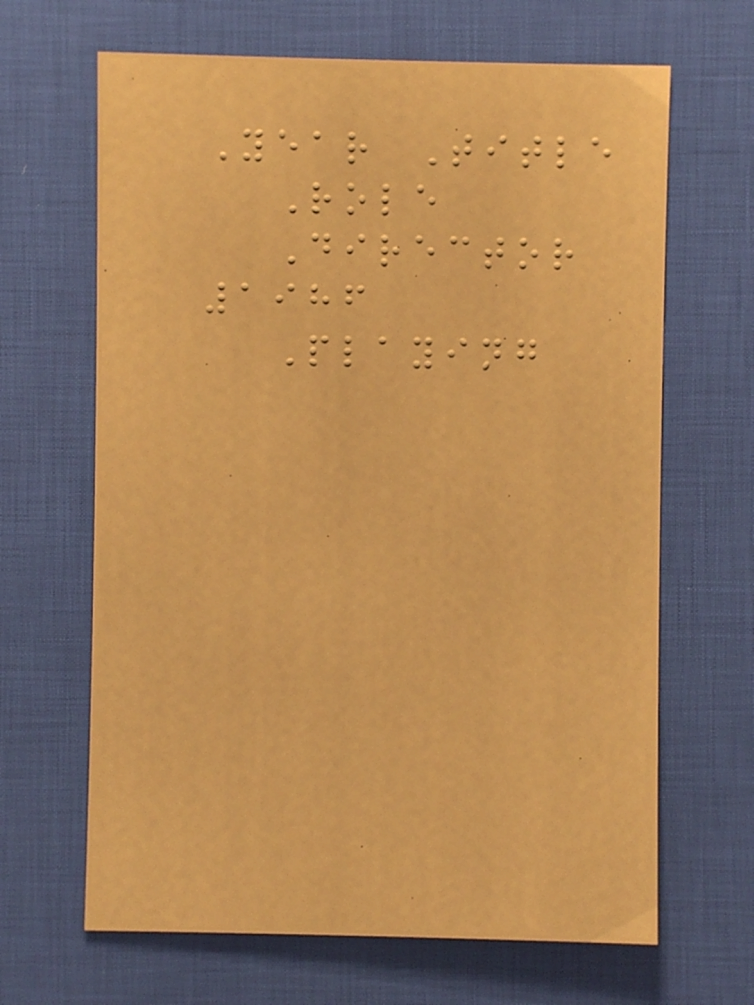Year Title
Role
Director
1986
Playing
